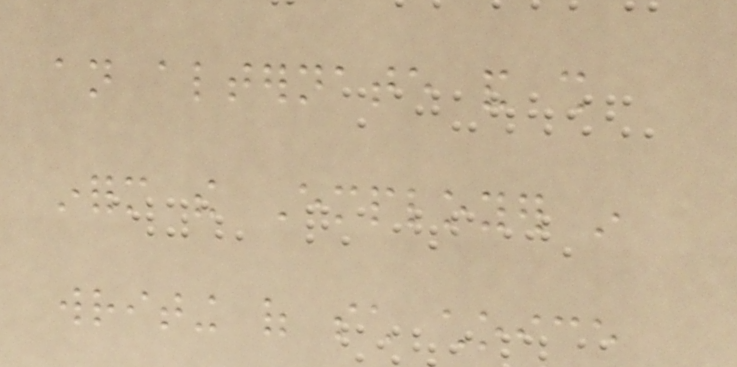an alternate and shall
inform the Employer in
writing of such choice
